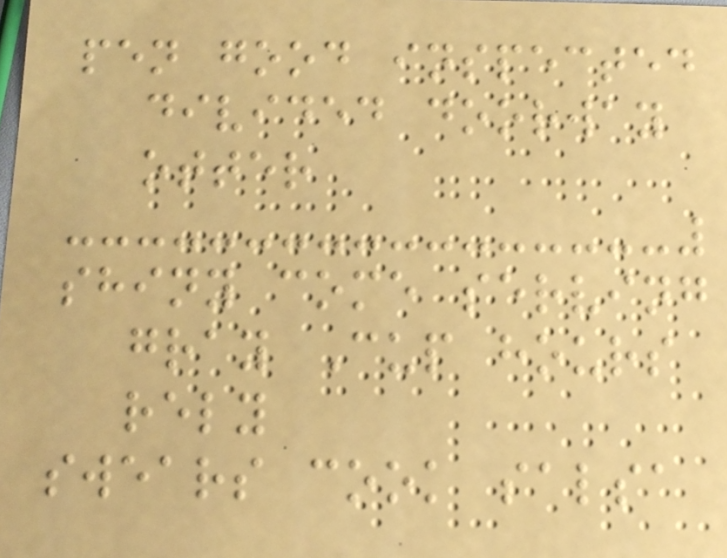pen good inspected
divided doorway
otter
shiny come serving
gray Cup hours
rely
swears cook salsa
